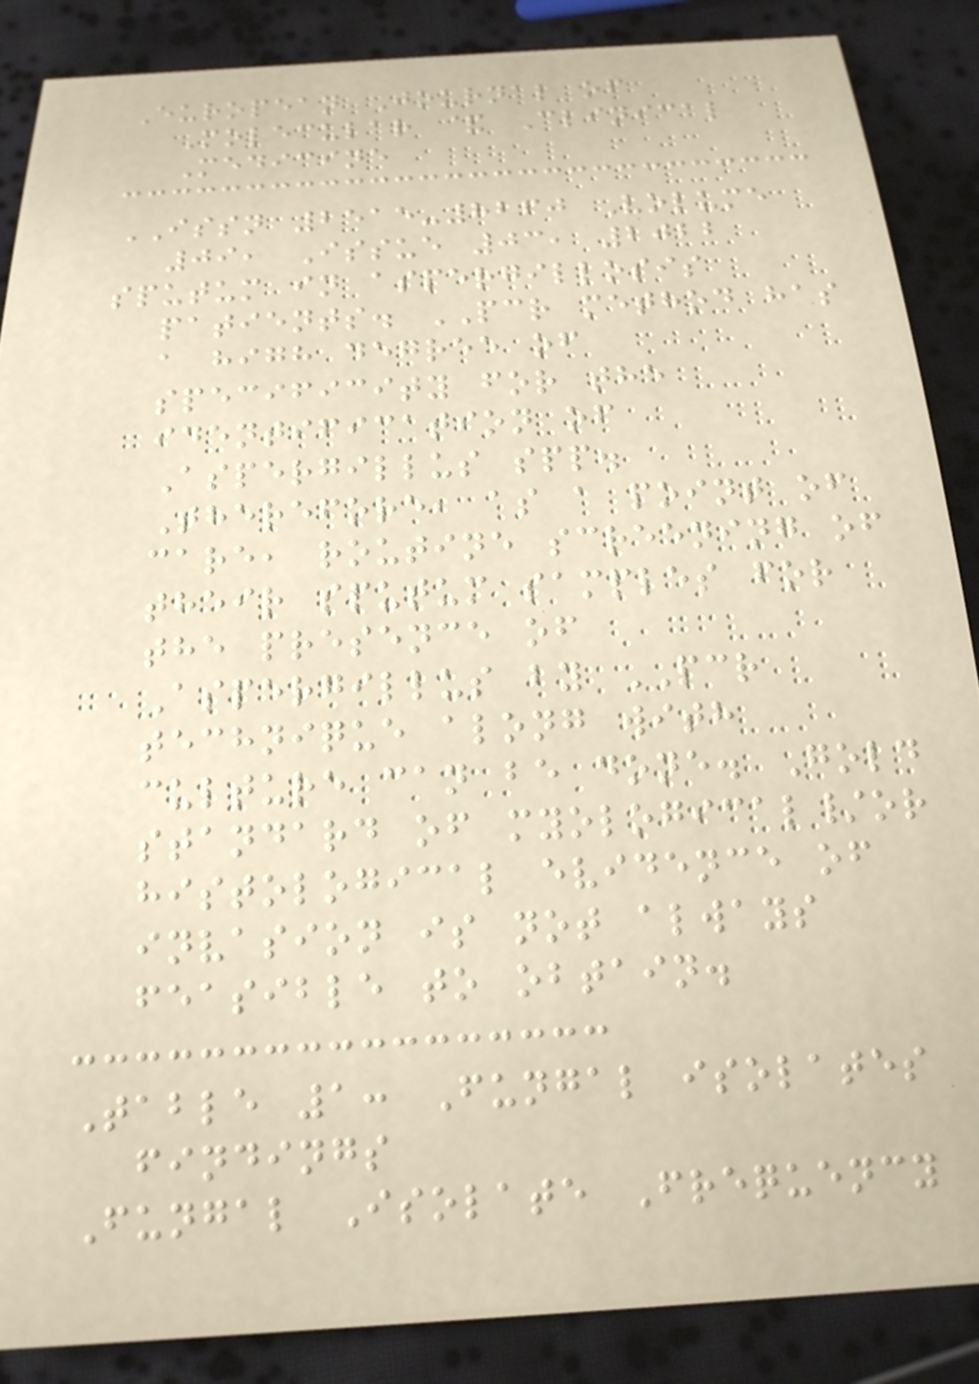European Journal of
Molecular & Clinical
Medicine
ISSN 2515-8260 Volume
09, Issue 03, 2022
sputum in aspergillosis
patients. PCR method has
a high degree of
specificity for the
identification of
Aspergillus spp.
Therefore, as a point of
care, routine screening of
their sputum samples for
the presence of
Aspergillus by PCR
technique along with
culture can be done. Gold
standard of myological/or
histological evidence of
invasion is not always
feasible to obtain.
Table 1: Fungal isolates
findings
Fungal Isolate Frequency
